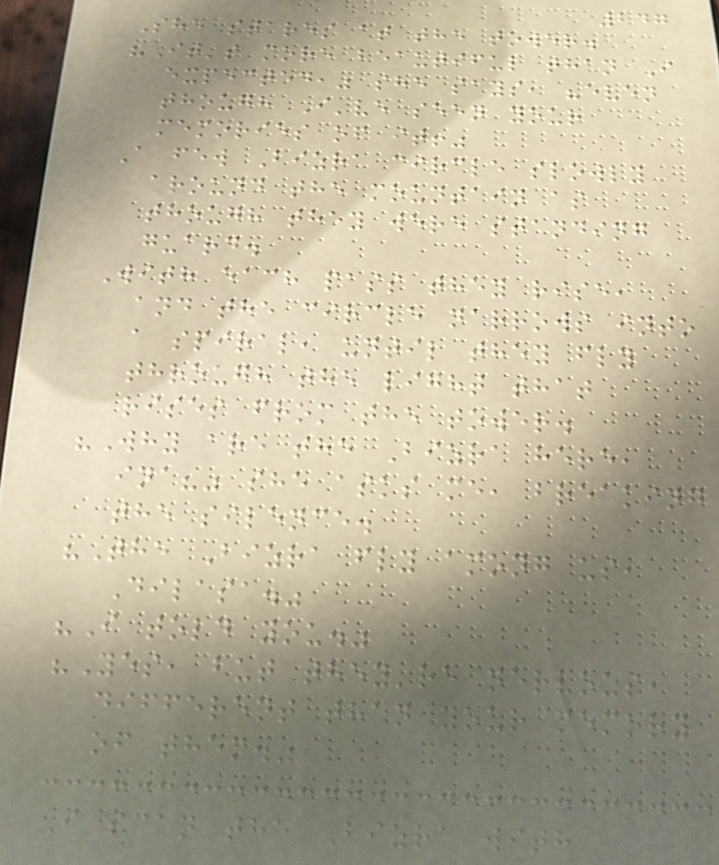247
She stares at the tower.
"It's more beautiful than I
expected," she says, "even
though I've seen your
memories of it!"
A few Bizra circle slowly
around the mountain as
though they were standing
guard.
With each pass they rise,
and the circle narrows into
a spiral, until they fly
through the light that
rises from the tower.
"Why are the Bizra here,
ina?" she asks me, breaking
the silence.
"The Bizra fly among us,
Dilasa."
"I told you."
"Yes, but they're nervous,
different than your memory
of them."
I scan the Bizra with
